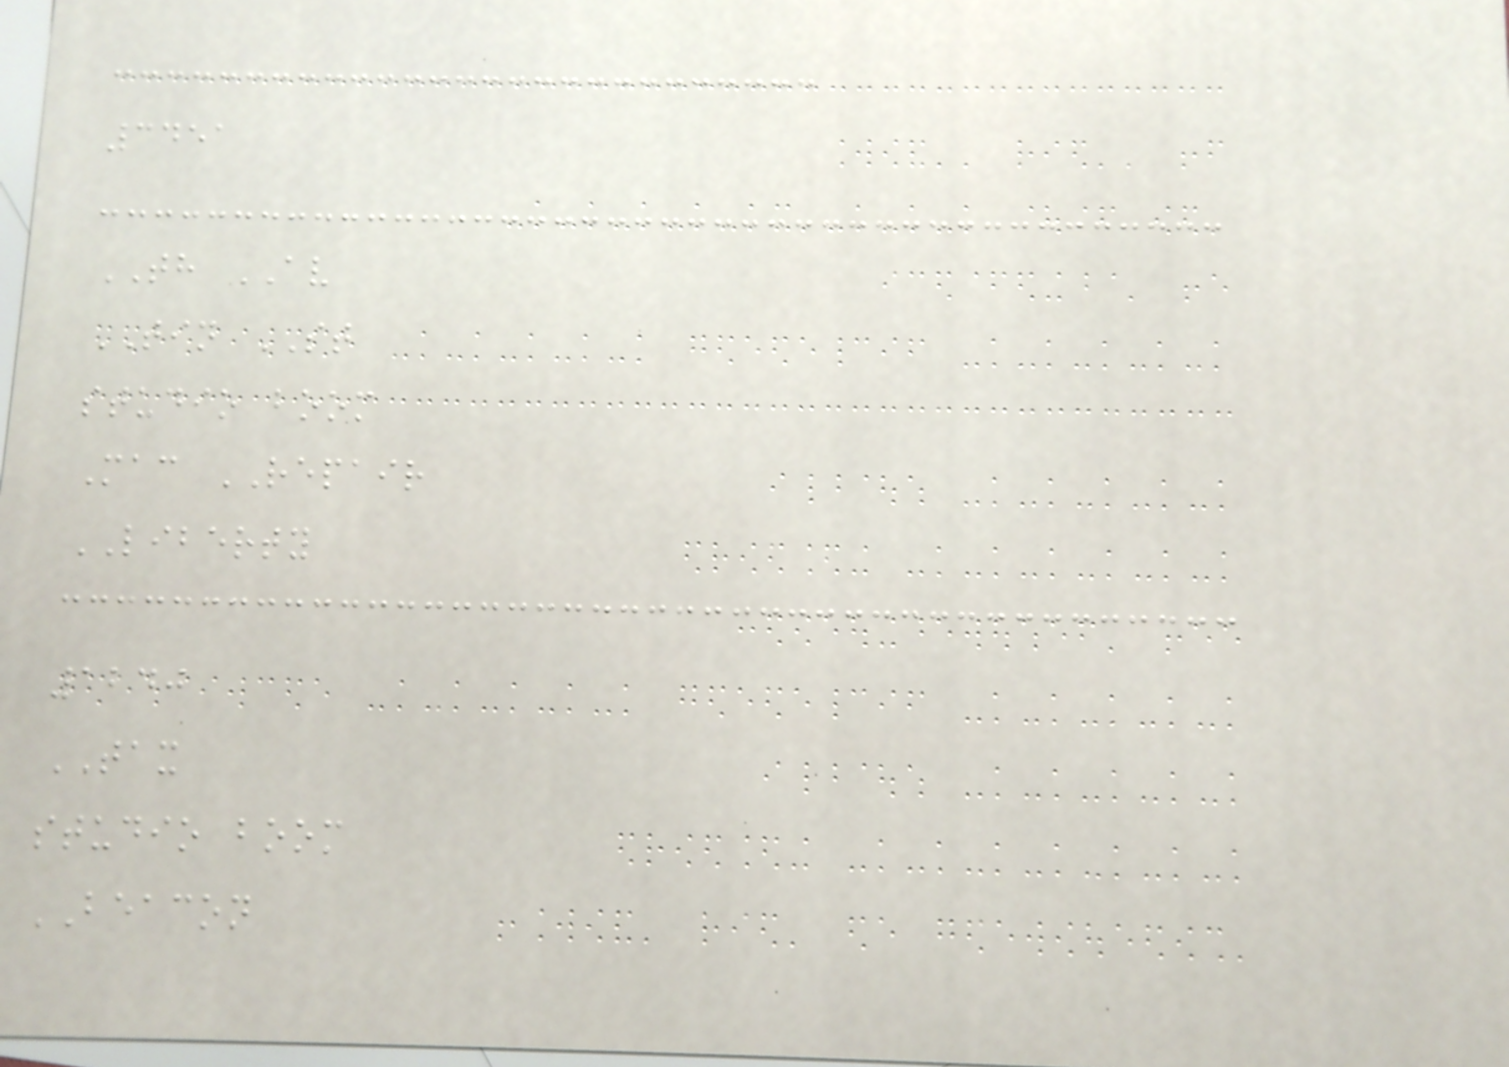3451
TH AV
TIN ST
studio boom
Mac REPAIR
LIBERTY
1240
TAX
studio boom
BEACON
